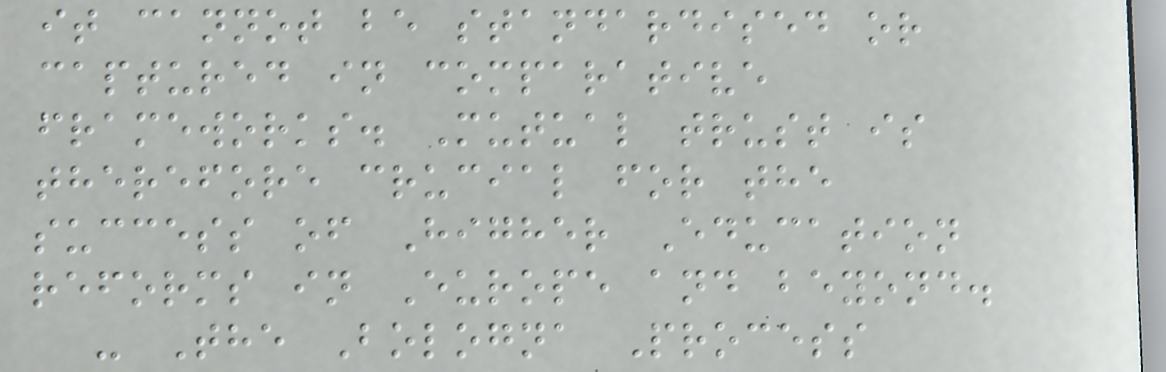it cannot be standardised or
captured in comparative
frameworks. Mutual trust is
therefore crucial for the
success of Higher Education
reforms in Europe and beyond.
- The Bologna Process
